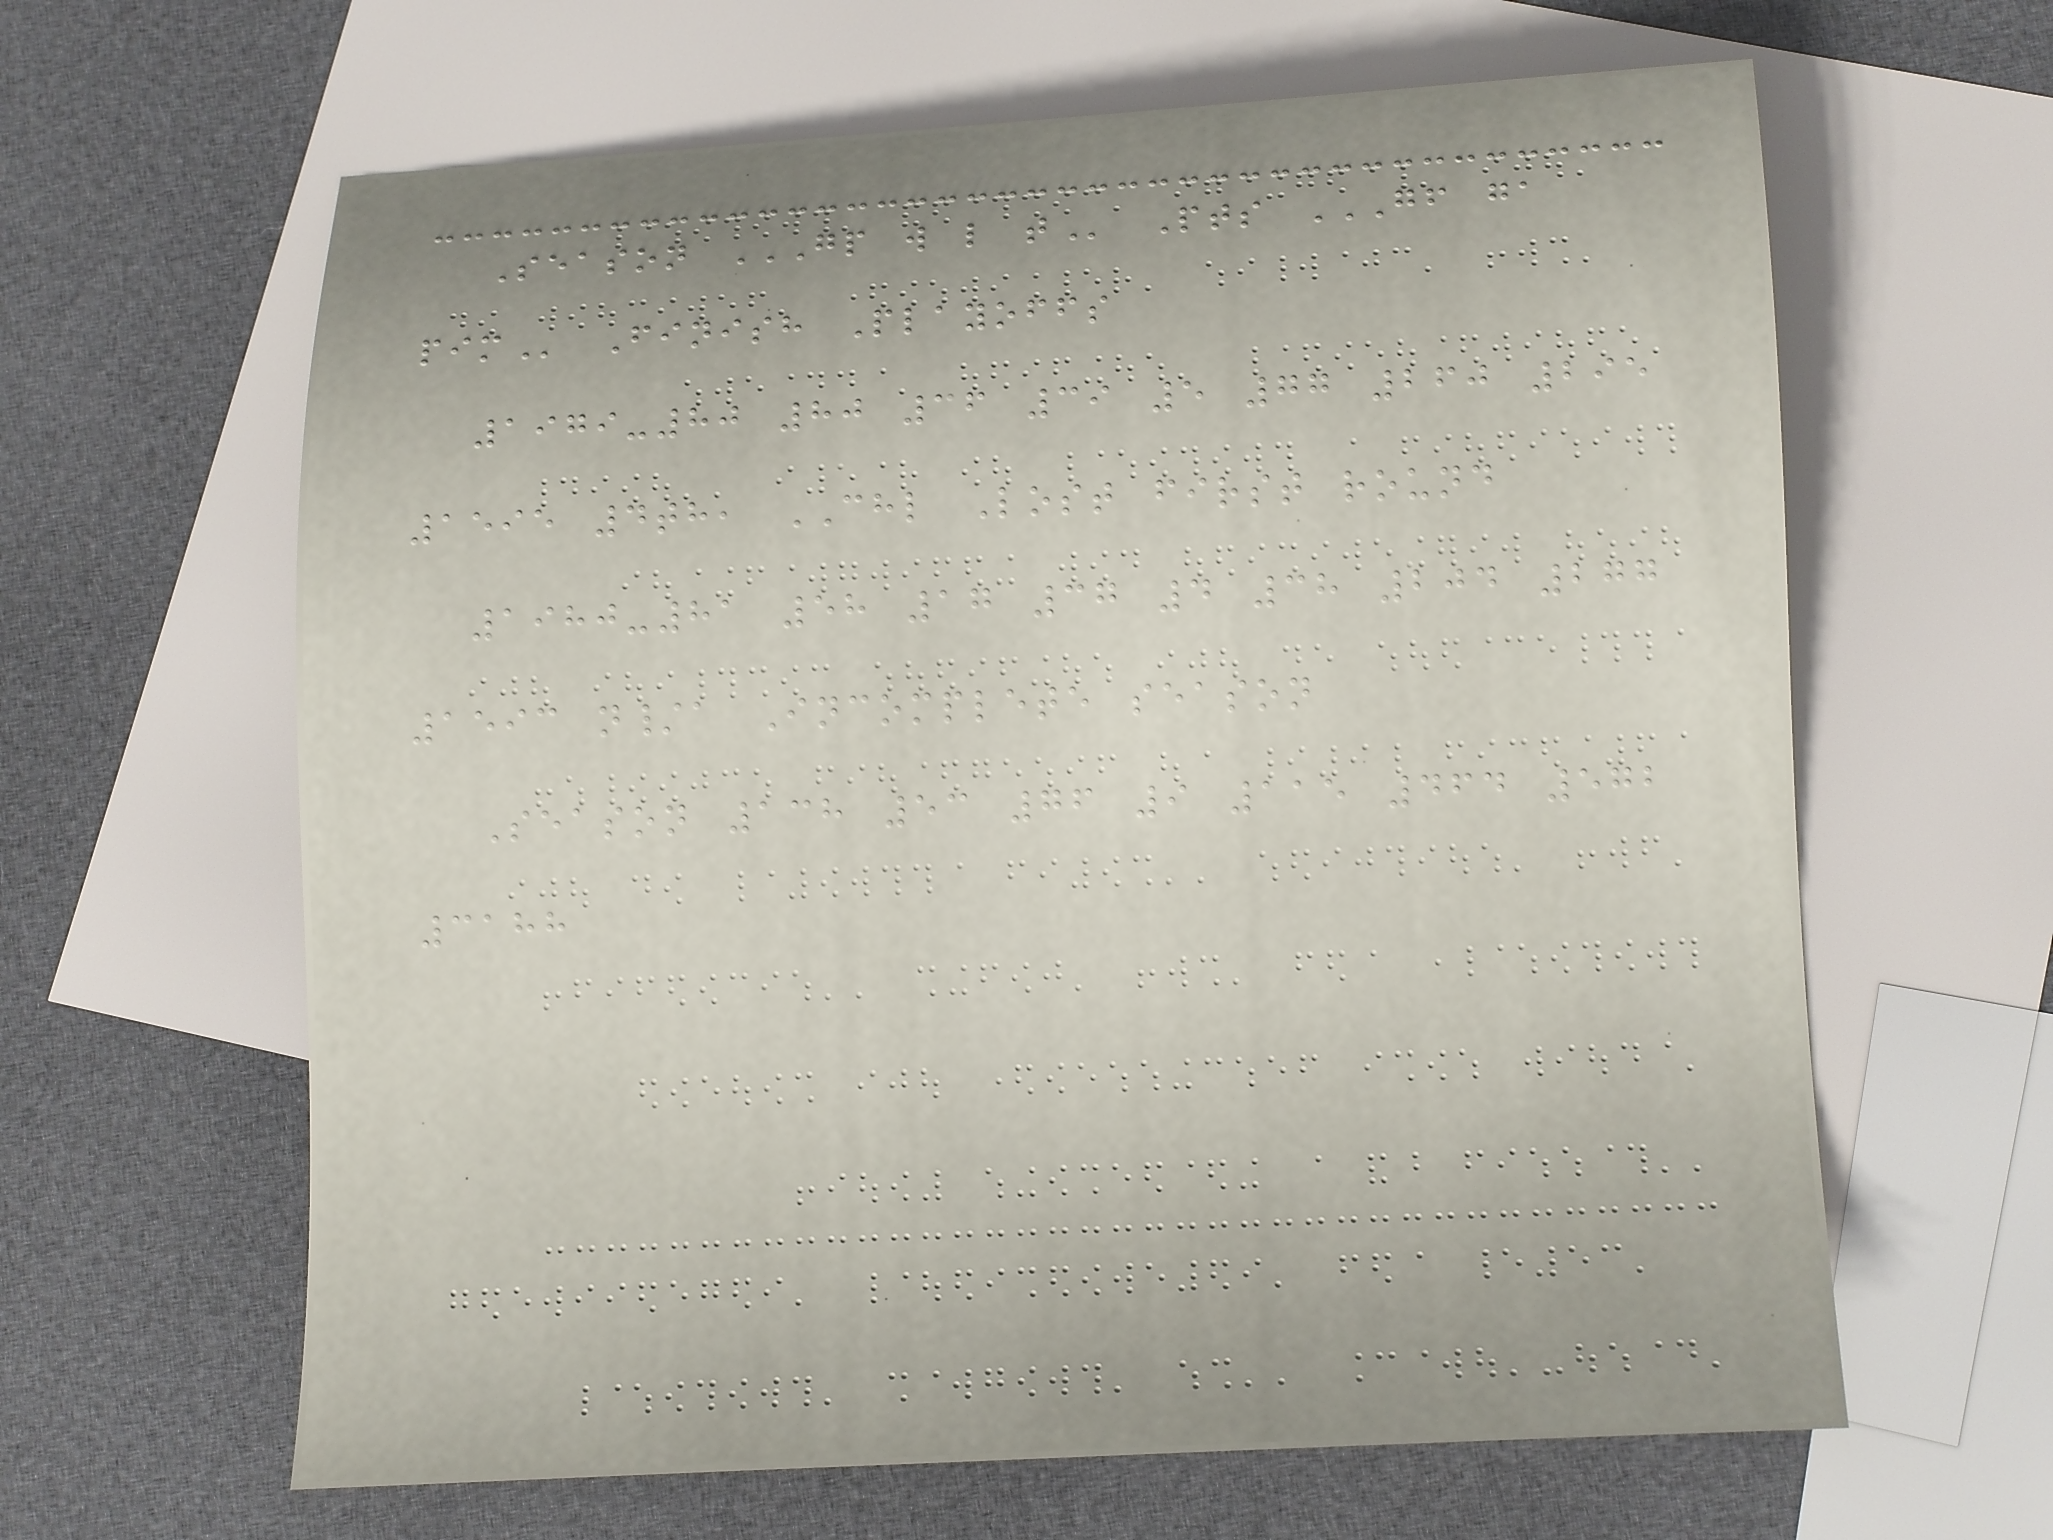Season GP W L T Pts GF GA
PIM Finish Playoffs
1979-80 80 36 39 5 77 260 295
1595 4th, CHL Lost first round
1980-81 58 17 37 4 38 204 277
1593 n/a Incomplete season
Season 138 53 76 9 115 464 572
3188
